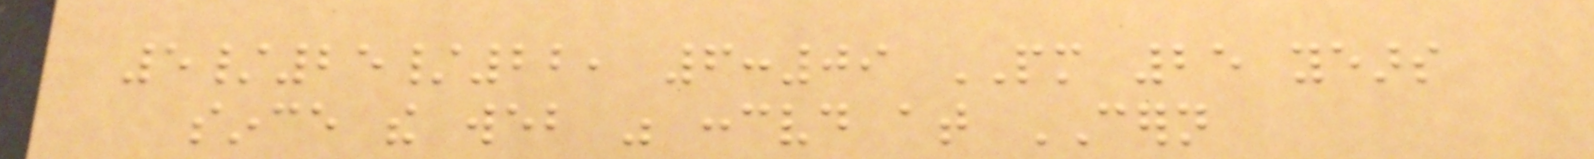5/25/22, 6:09 PM 25 years
since the web was conceived at CERN
